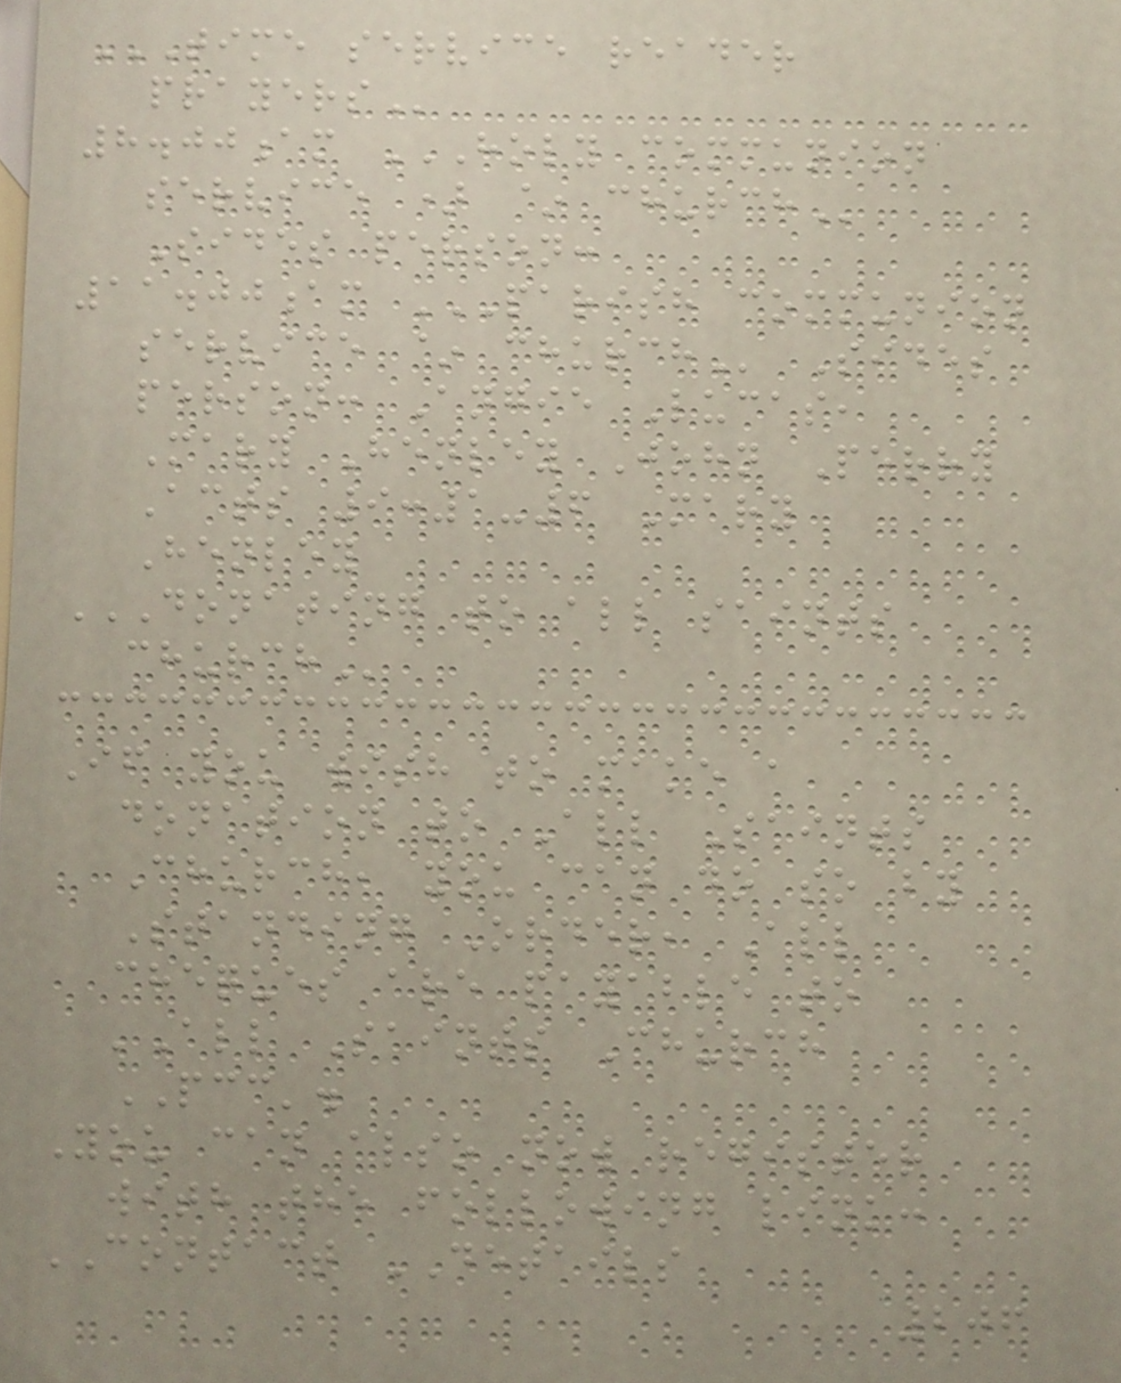TIME SERVICE READER
PRAYERS
8.00am HOLY COMMUNION
SERVICE ) ~ CHURCH
Sides person:
11.00am PARISH COMMUNION
SERVICE ~ CHURCH Sides
person: Angie Lucas,
Mary Henley John Perry
Acts 9:1-6 Mary
Henley
DONATING TO ALL SAINTS
CHURCH
If you wish to make a
donation to All Saints
Church, you can do so by
Standing Order, All
cheques are payable to
'All Saints Church
PCC'.
You can also now register
with the following link:
CONTACT DETAILS
206
